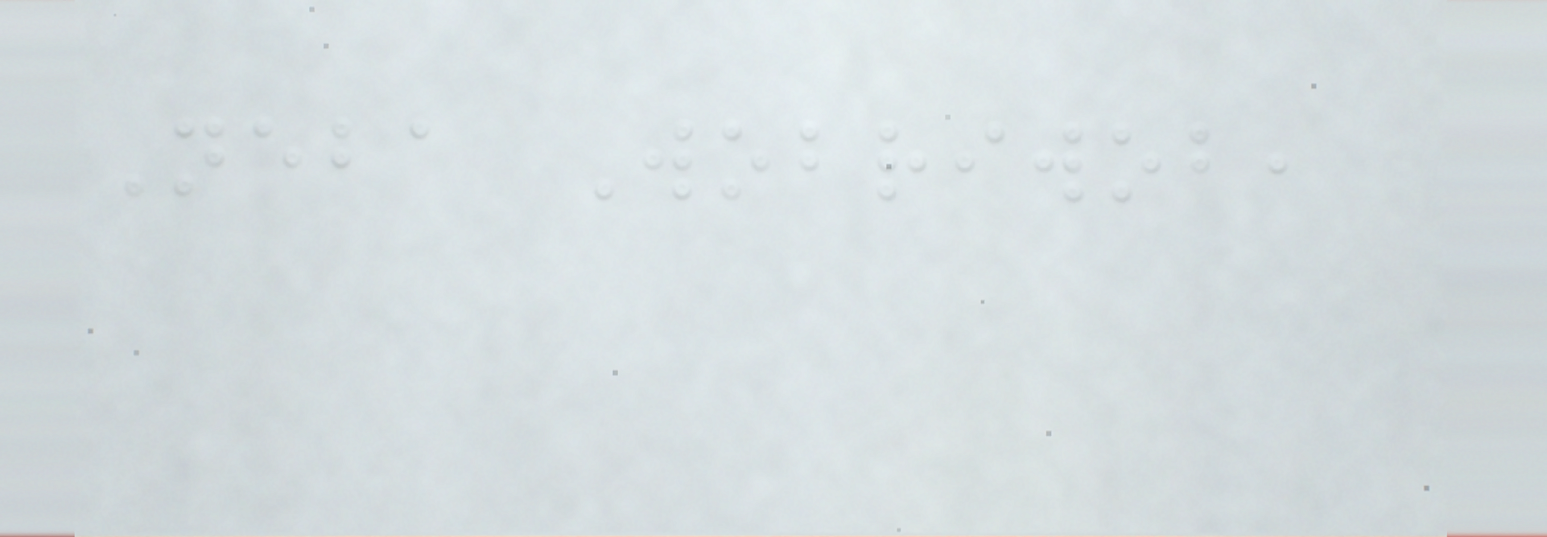Neba Wobriwob,
